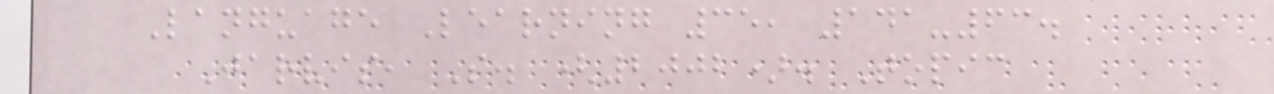Language Learning 35, 141-63.
Jarvis, S. (2002). Topic
